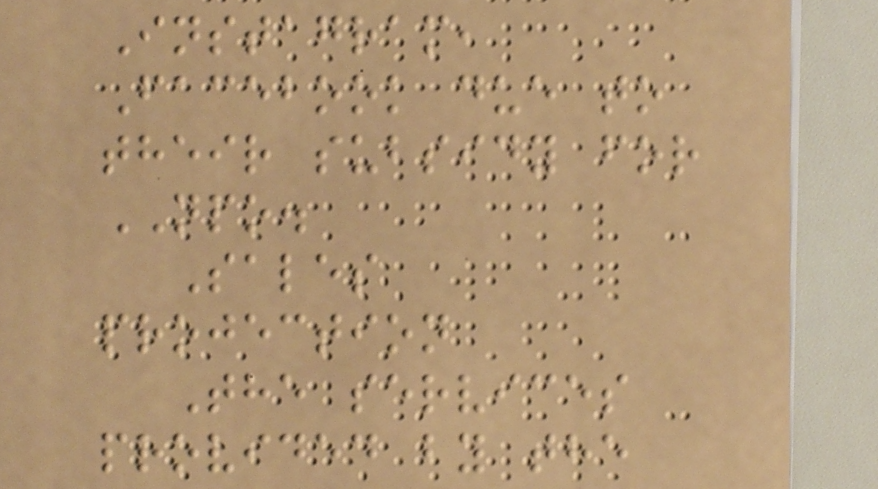Instagram,
Facebook due to
their subsidy for
NPO.
Sales
projection
The services
provided by the
